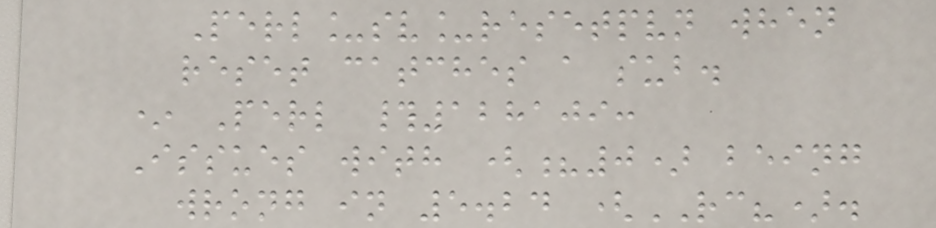Perl_sv_resetpvn when
reset catches a sub.
* Perl #128109:
Issues with (?0) being
wrong in 5.24 (RC?).
